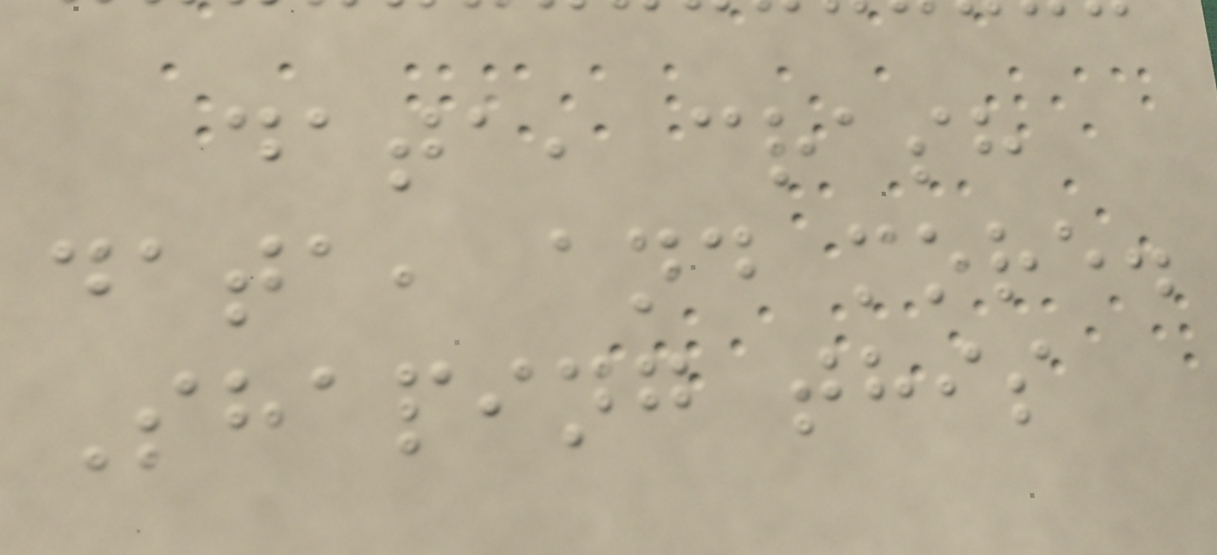data, crash
data, and more.
Shaping this
